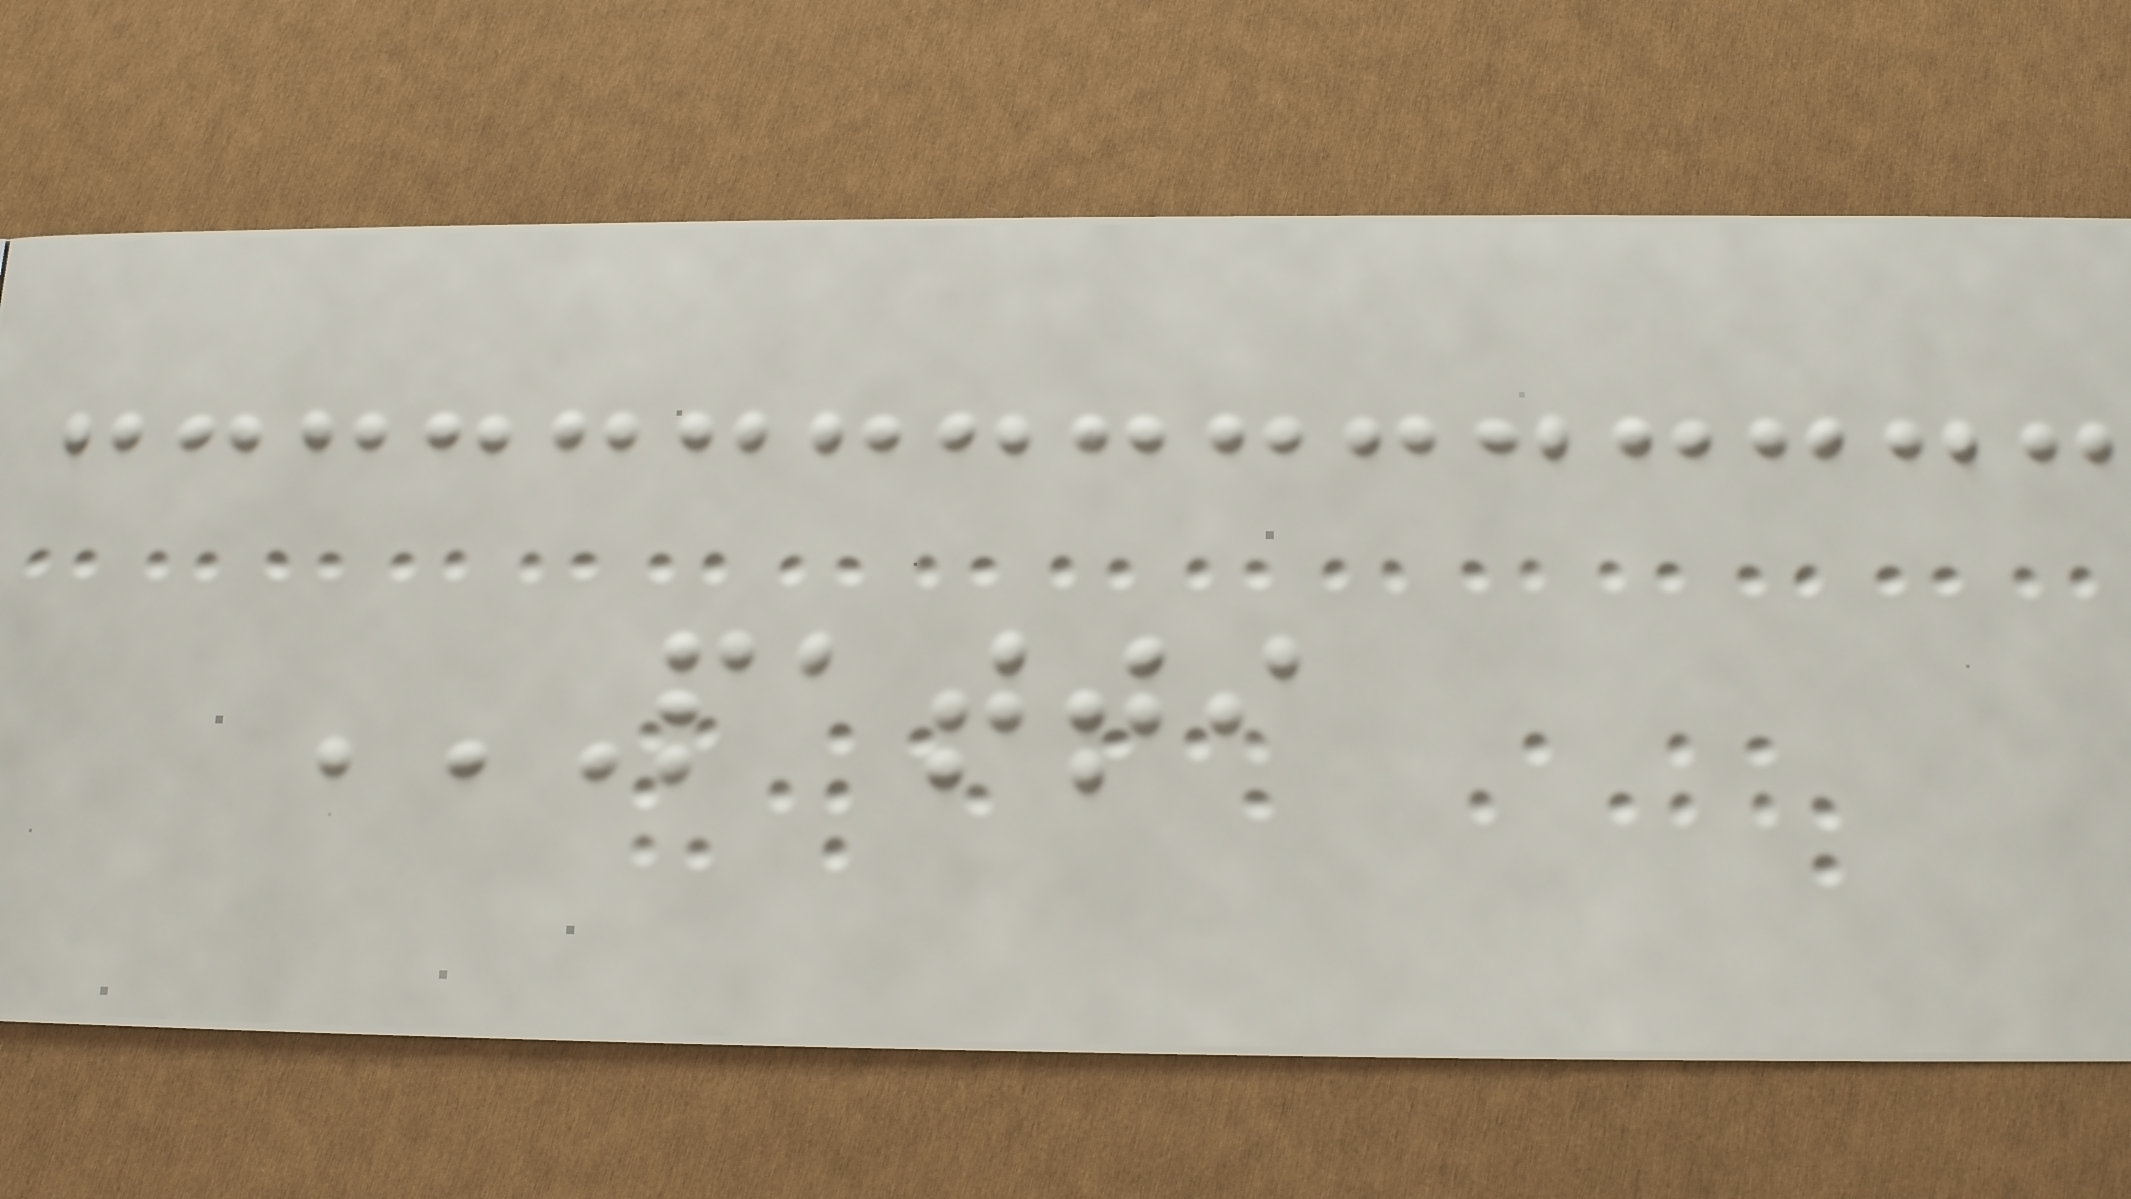PATTI
